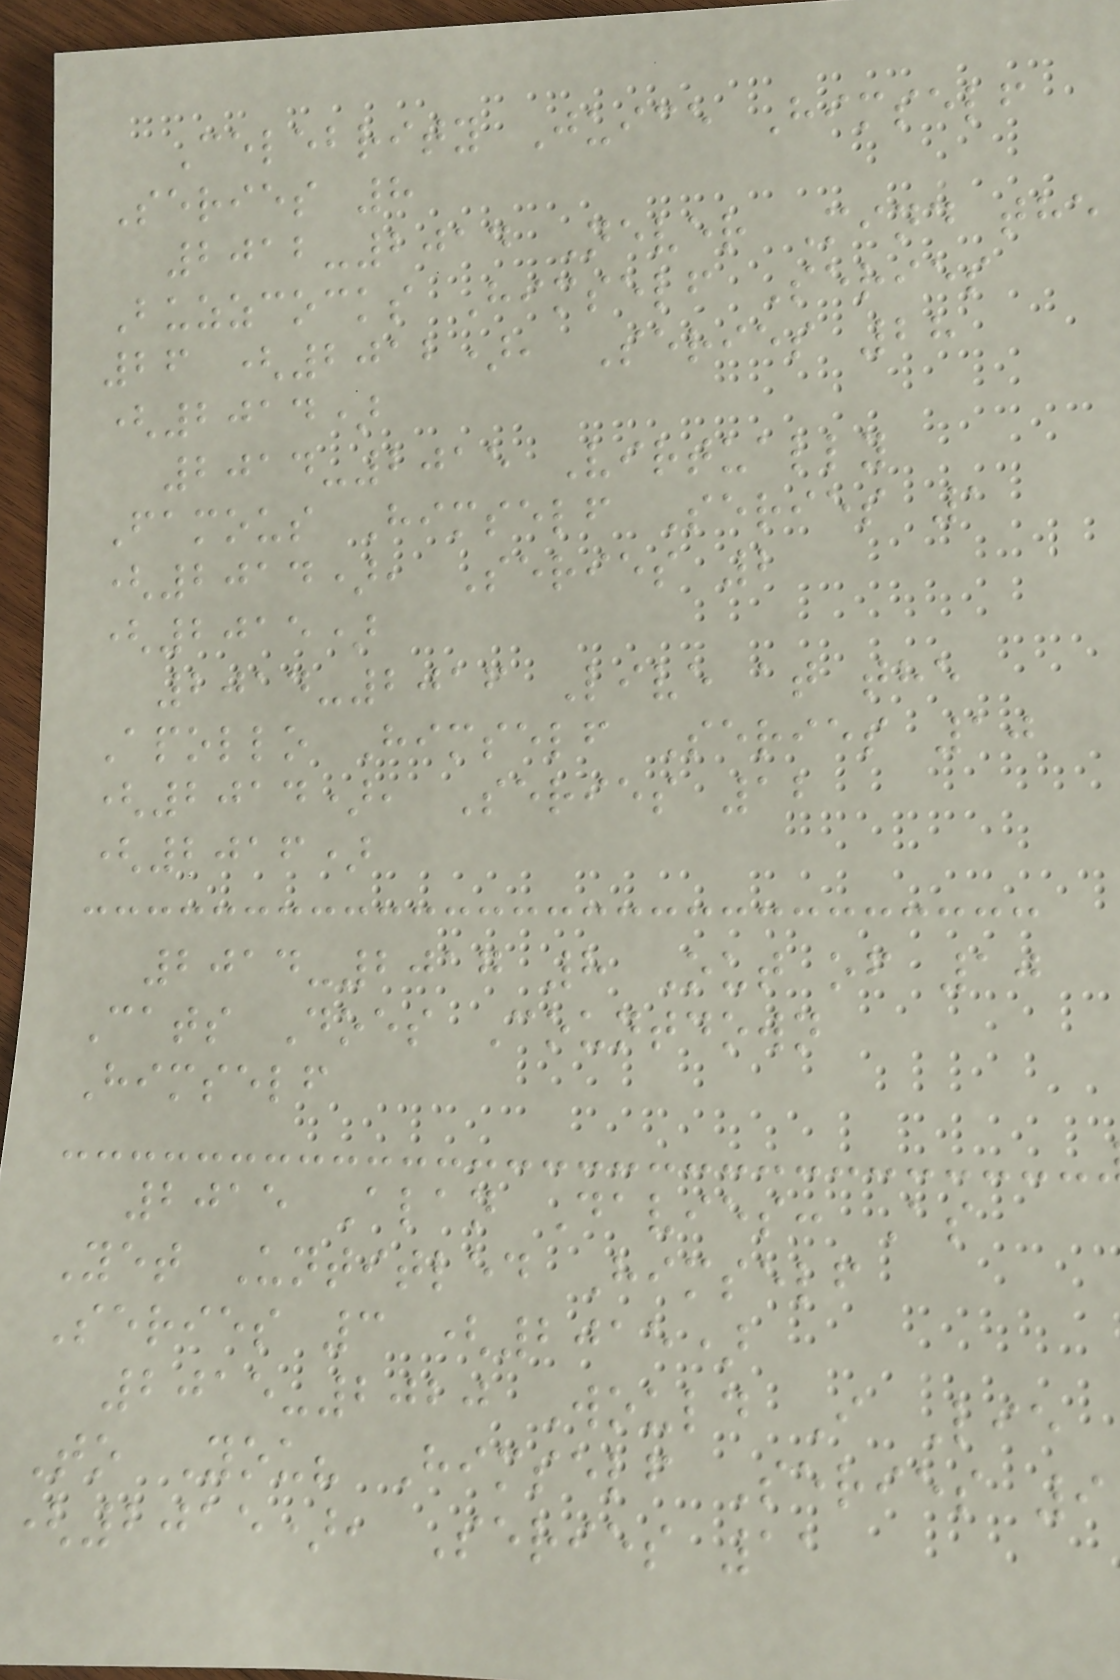Celebrity Juice Himself
Series 8
2012-2014 Never Mind the
Buzzcocks Himself Series
26 (2012), Series 28
(2014)
2014-2015 Virtually
Famous Himself Series 1
(2014), Series 2
(2015)
2014-2016 Live at the
Apollo Himself Series 10
(2014), Series 12
(2016)
2014-2017 8 Out of 10
Cats Does Countdown
Himself
2015 Alan Davies: As
Yet Untitled Himself
Series 3 (2015)
2015-2020 Would I Lie
To You? Himself Series 9
(2015), Series 11
